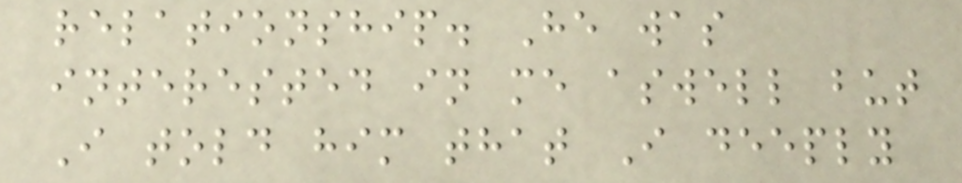relationship. He was
interested in me aswell but
I told him that I deeply
